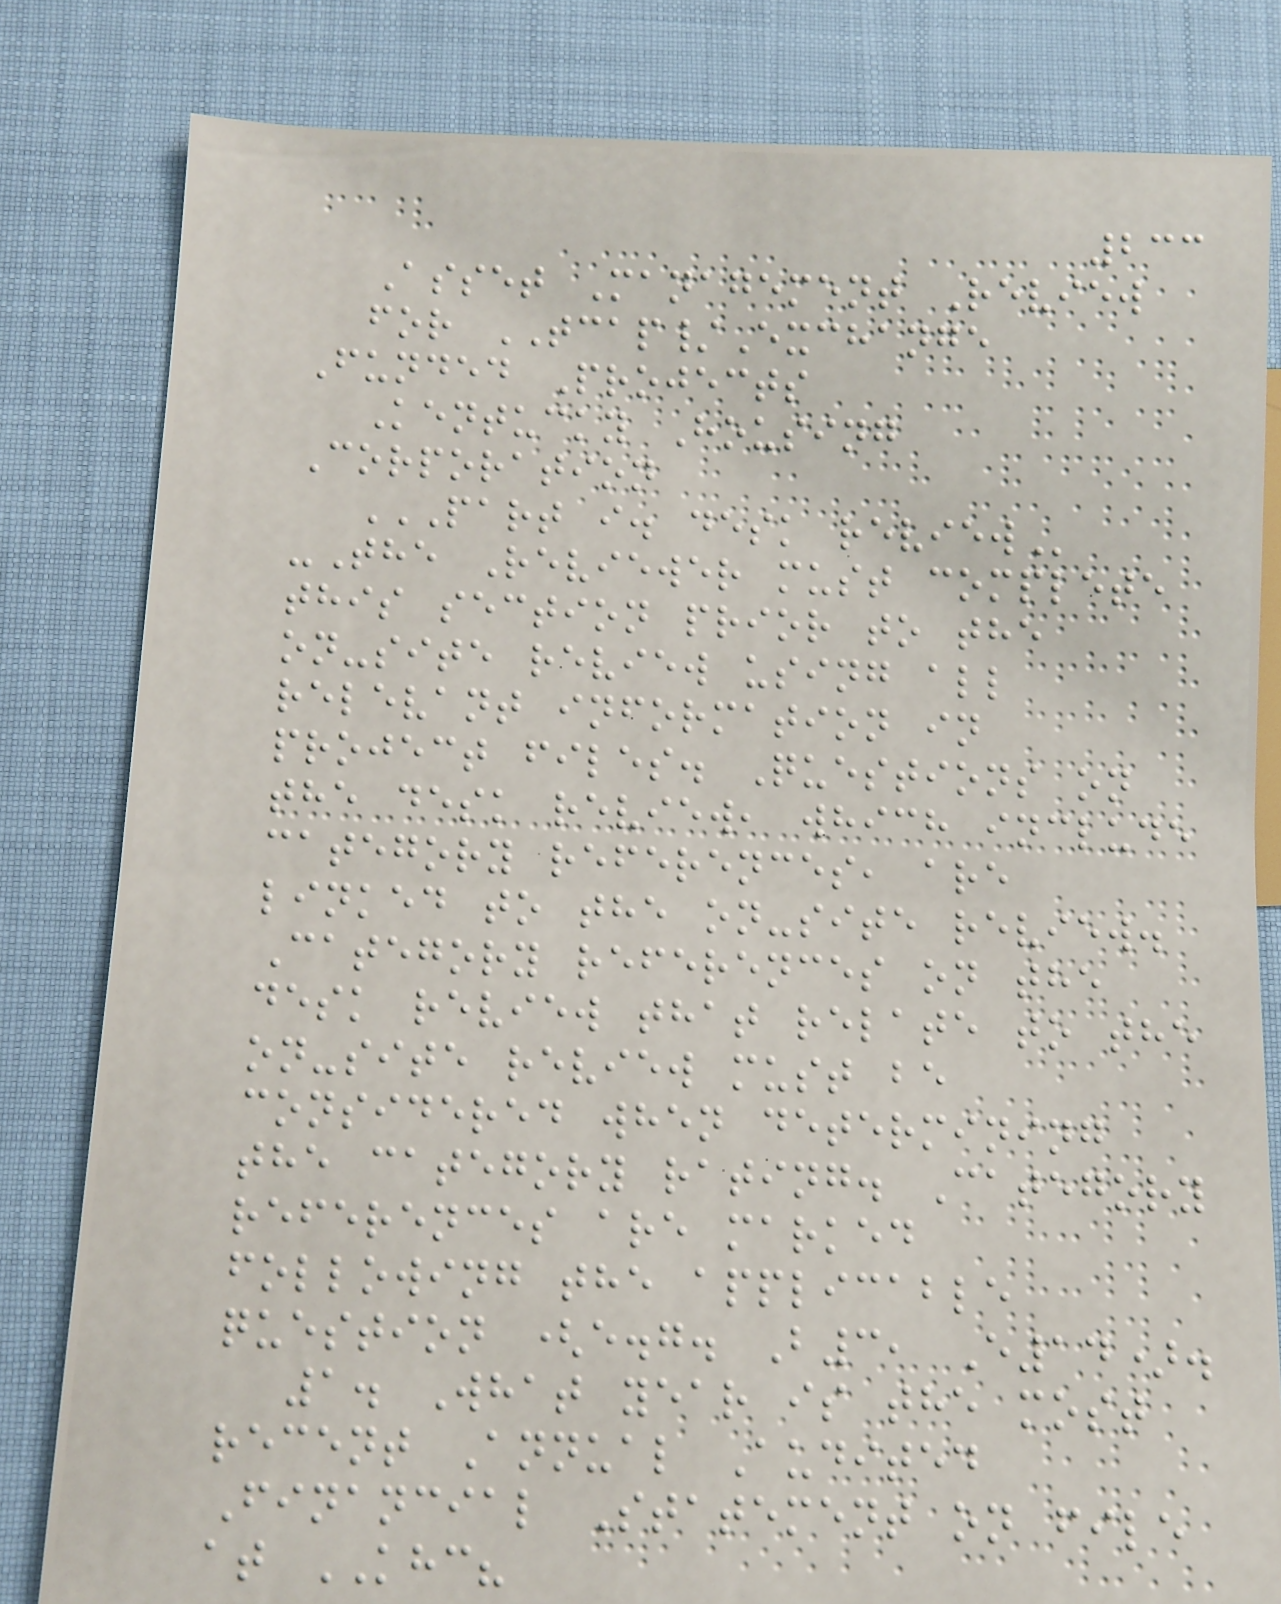233
Asset Management Review
for TCAP/Exchange
Funded Projects
Kentucky Housing
Corporation
PART I. DESK REVIEW
-The Reviewer must complete
this section prior to the
on-site review using all
relevant information in
project files. Questions on
the desk review, which include
category references, are
linked to the on-site review.
Category references on the
desk review that relate to the
on-site review must be
considered when determining
the category rating. Category
references are marked
following the applicable
question (e.g. B3, E14).
1. What year is the most
recent Annual Audited
Financial Statement on file
at KHC?
